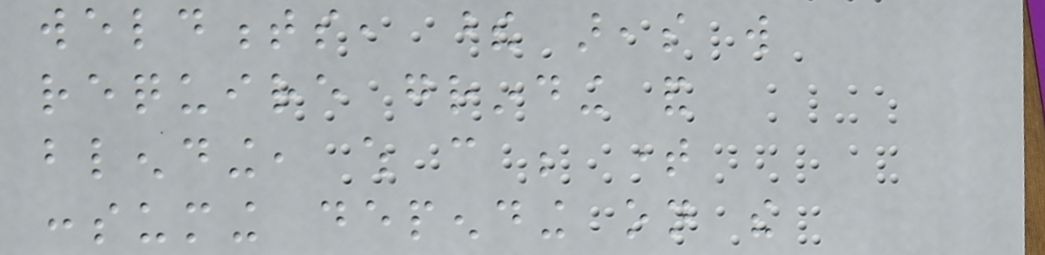weldments, these areas will
require grinding and
blending, which can be time
consuming depending on the
